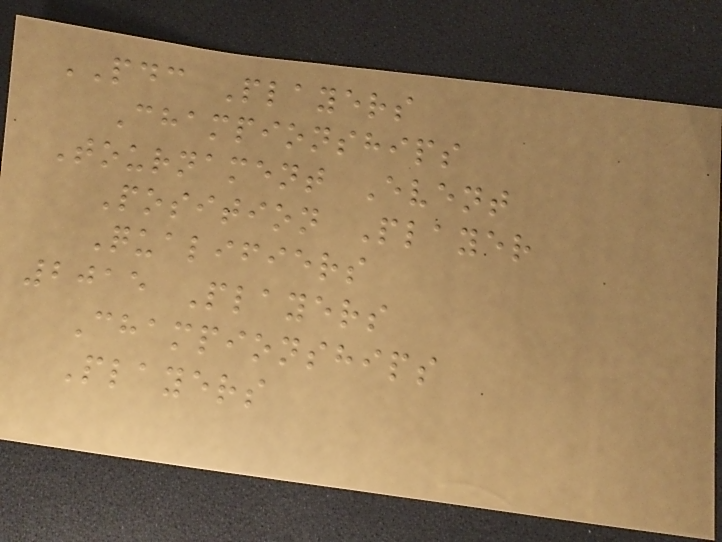PDC Players
Championships
Tournament Event
Position Player
Qualifiers
2015 Players
Championships
Players
